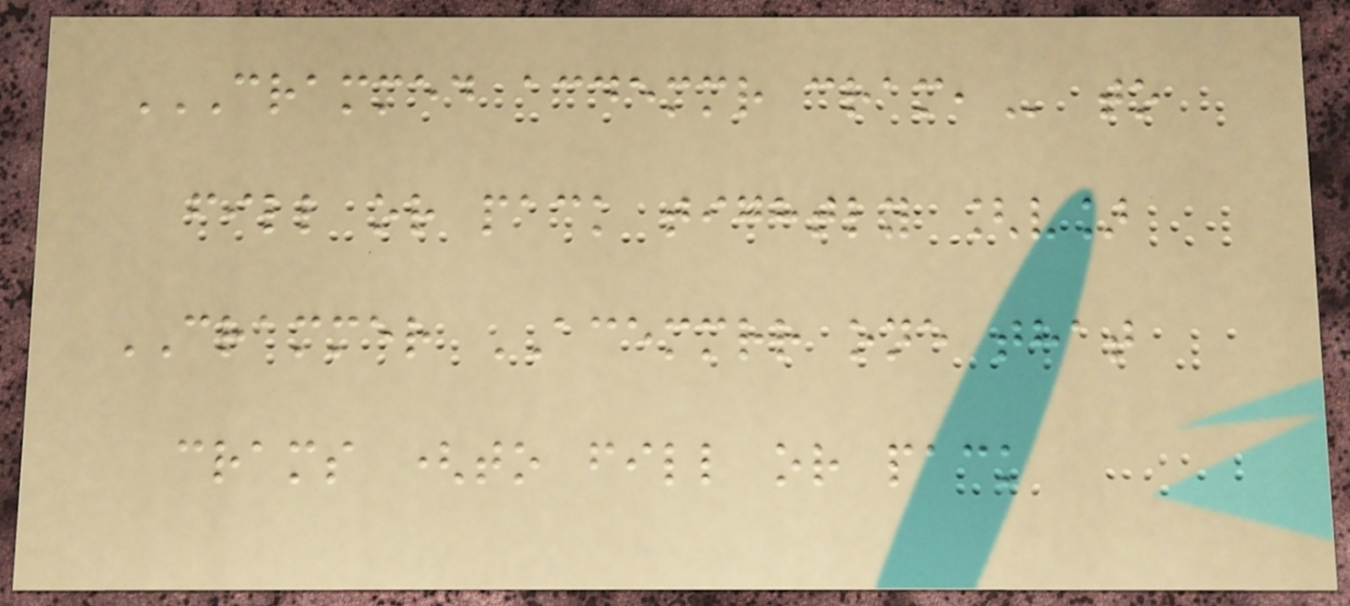CRAMMED ACDEMMR CRAM, to
fill or pack tightly [v]
CRAMMER ACEMMRR one that
crams (to fill or pack
